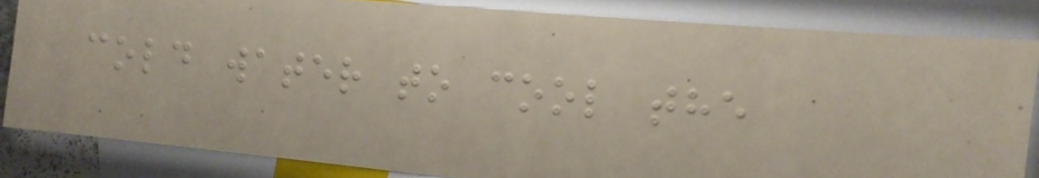cold water to cool the
